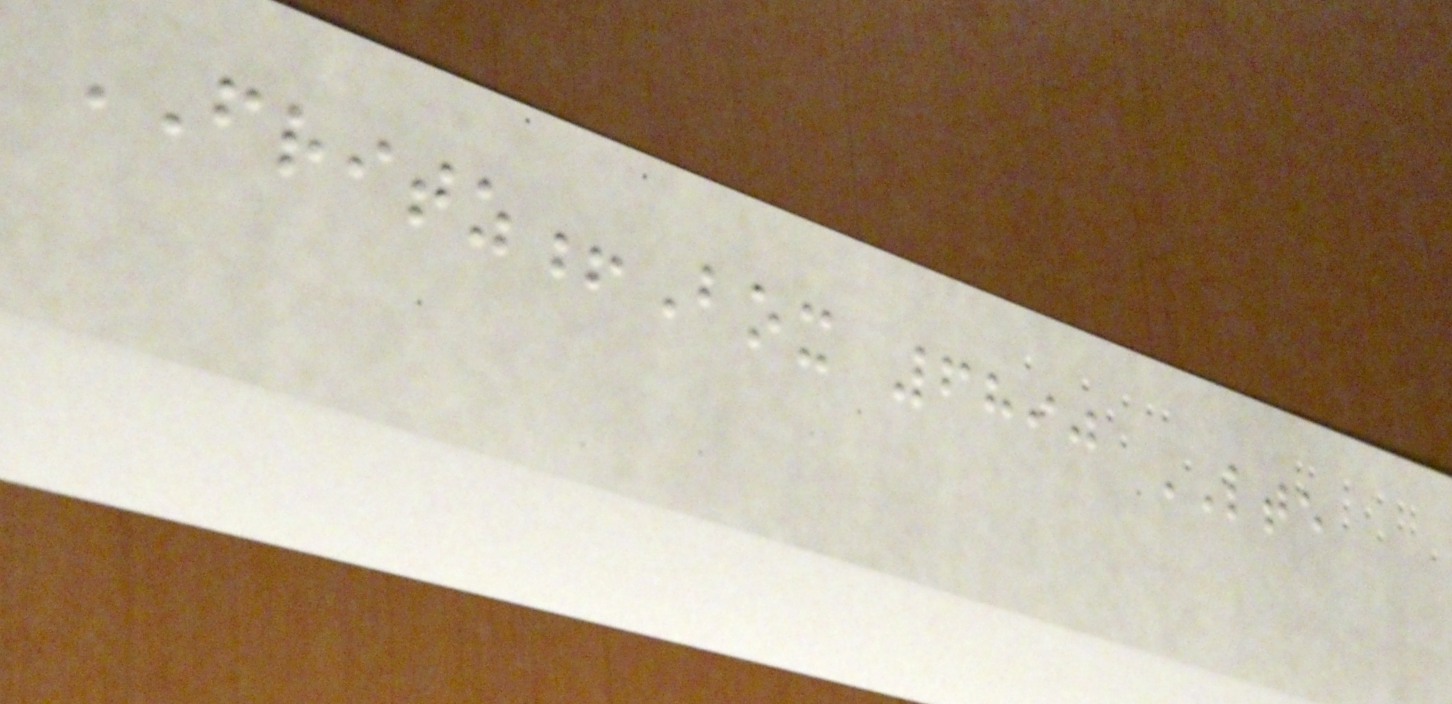FRITZ!Box 6890 LTE
